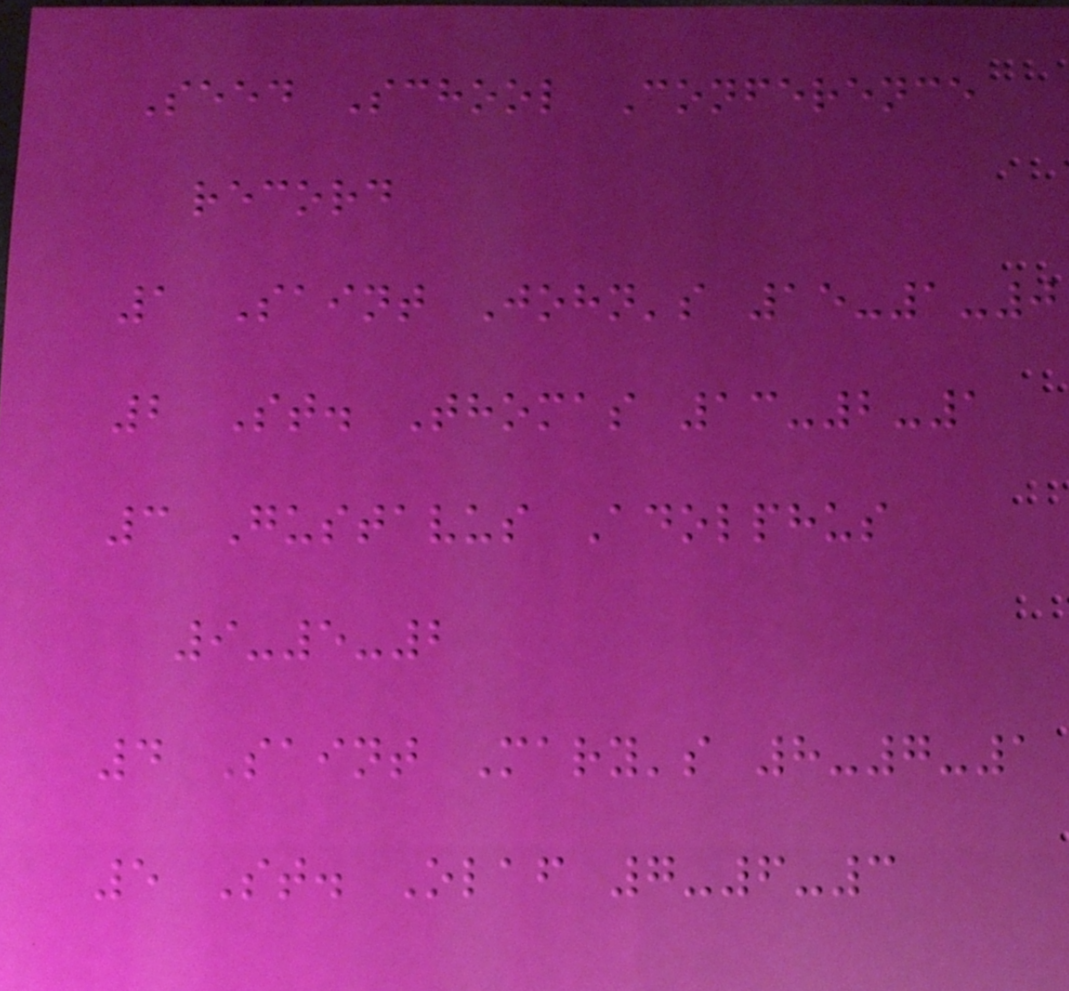Seed School Conference
record
1 Saint John's 15-1-0
2 St. Thomas 13-2-1
3 Gustavus Adolphus
9-5-2
4 Saint Mary's 8-7-1
5 St. Olaf 7-6-3
